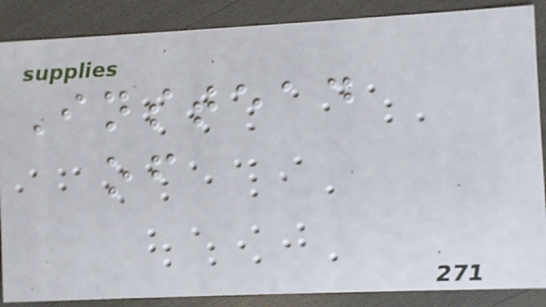Instead
of
